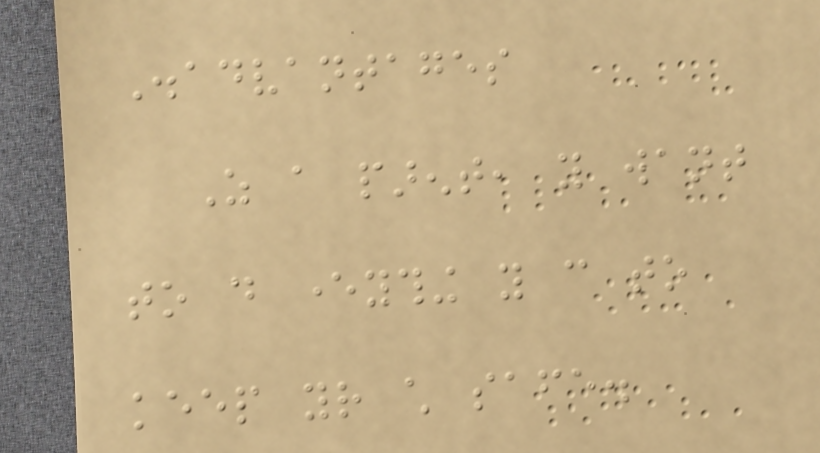Disadvantages
As a parent, you want
to do everything you can to
keep your child safe.
